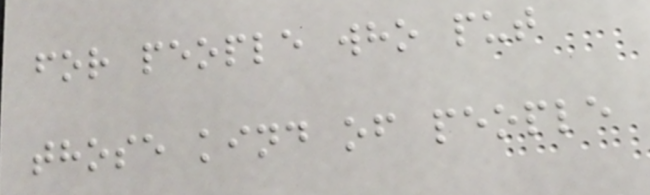for people who put
those kind of people
